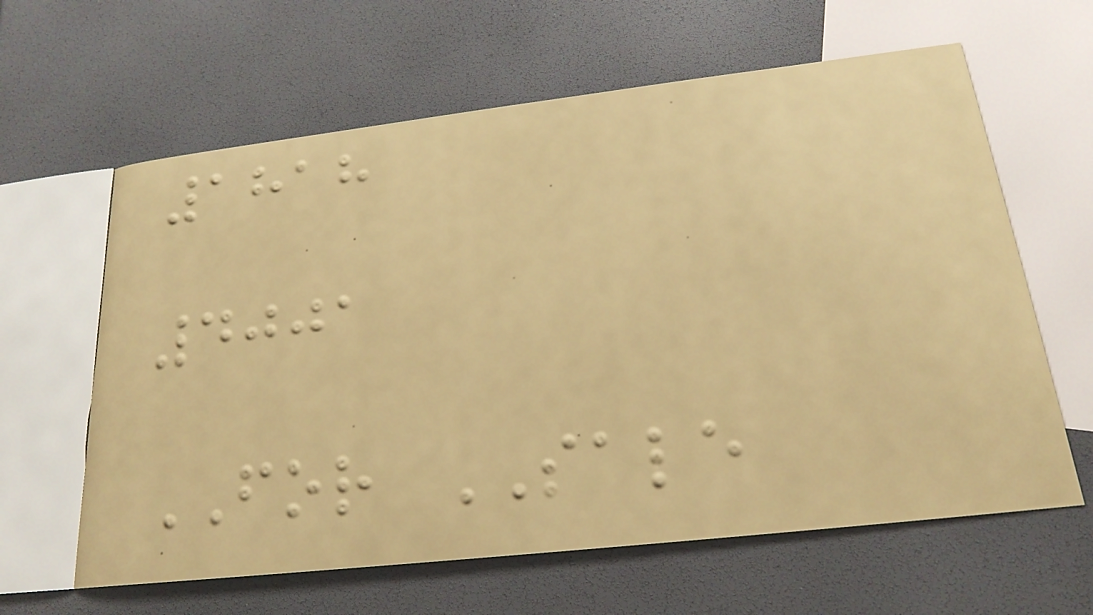1818
4001
FOR SALE
